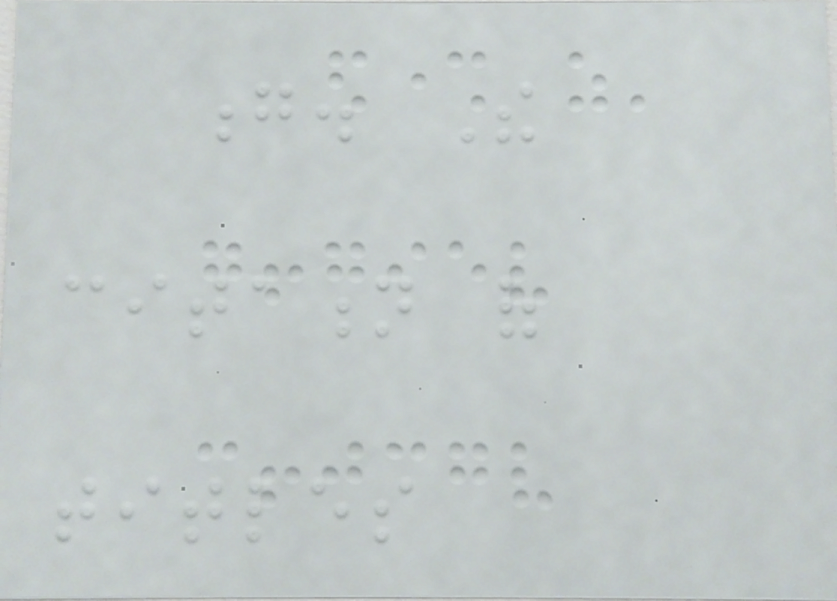g. The
citation of
titles
